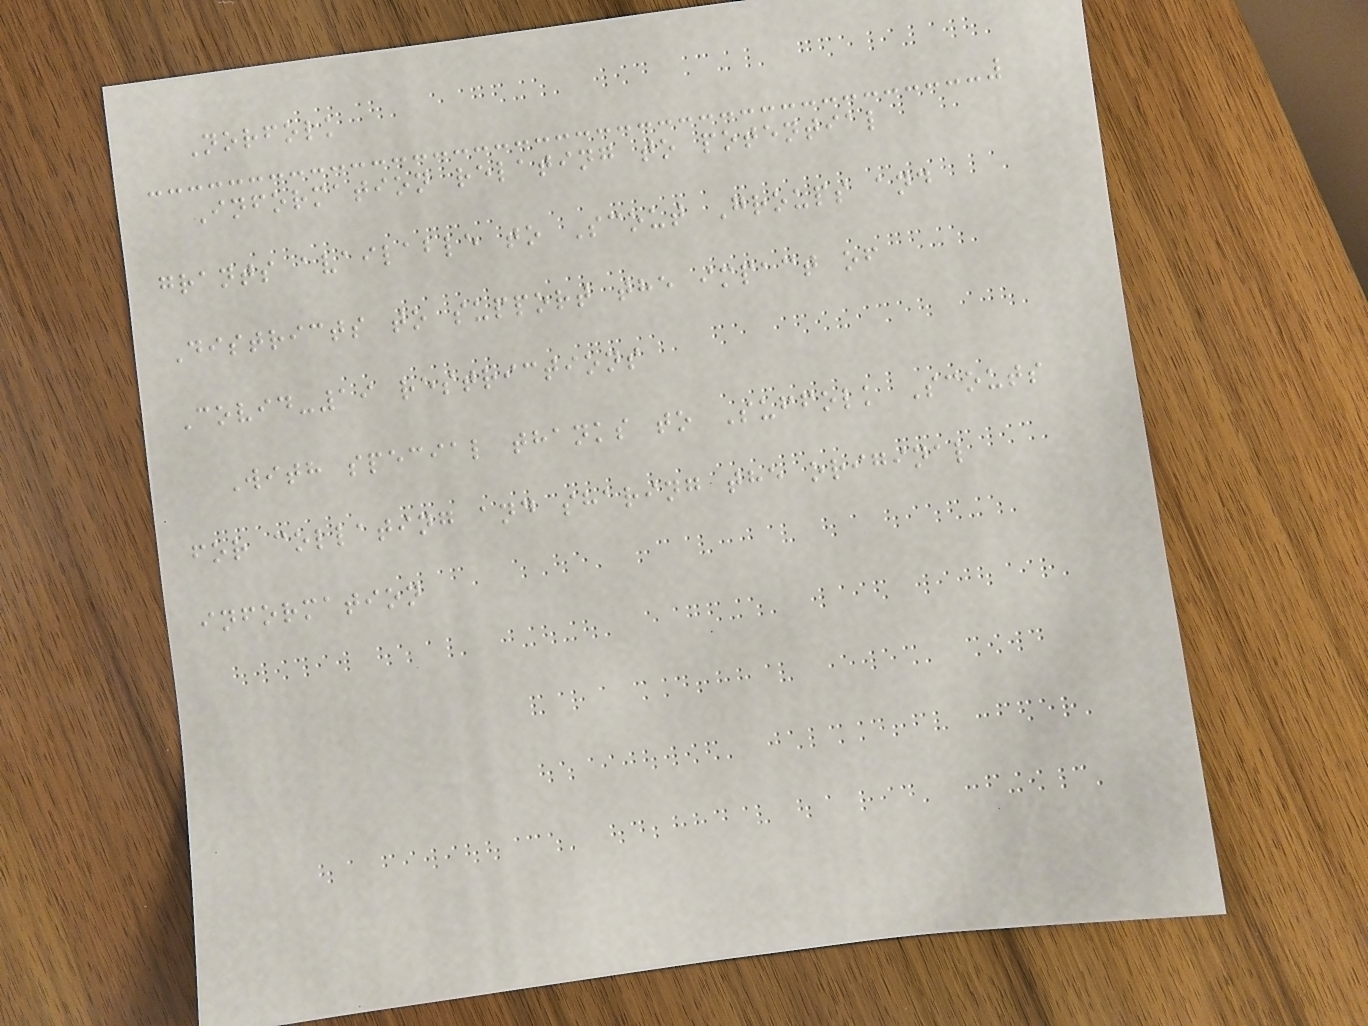Norfolk
Information relating to potential
grants available to Scout Groups and
Districts to support the impact of
Covid-19 restrictions
With special thanks to Suffolk Scouts
for collating and sharing the original
information
